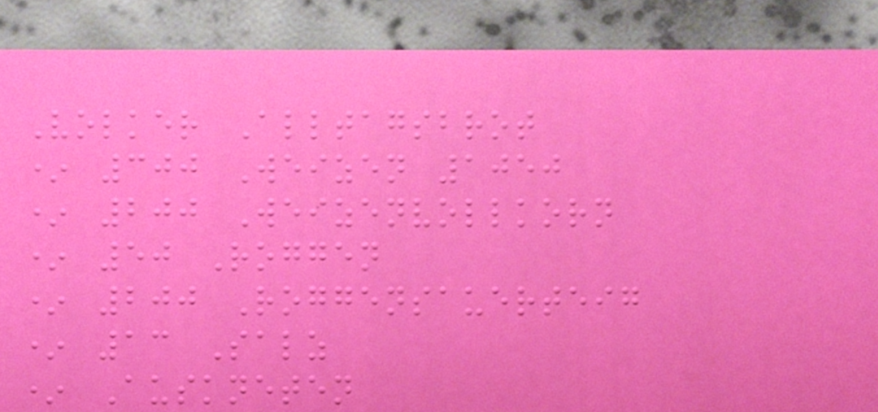Volker Alltagsbrot
* 300 Weizen 1050
* 200 Weizenvollkorn
* 50 Roggen
* 200 Roggensauerteig
* 13 Salz
* Auskneten
